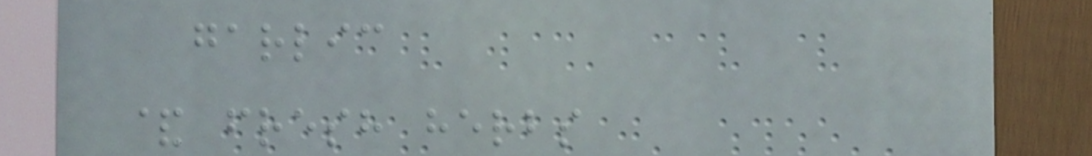garlic
& fresh herbs
